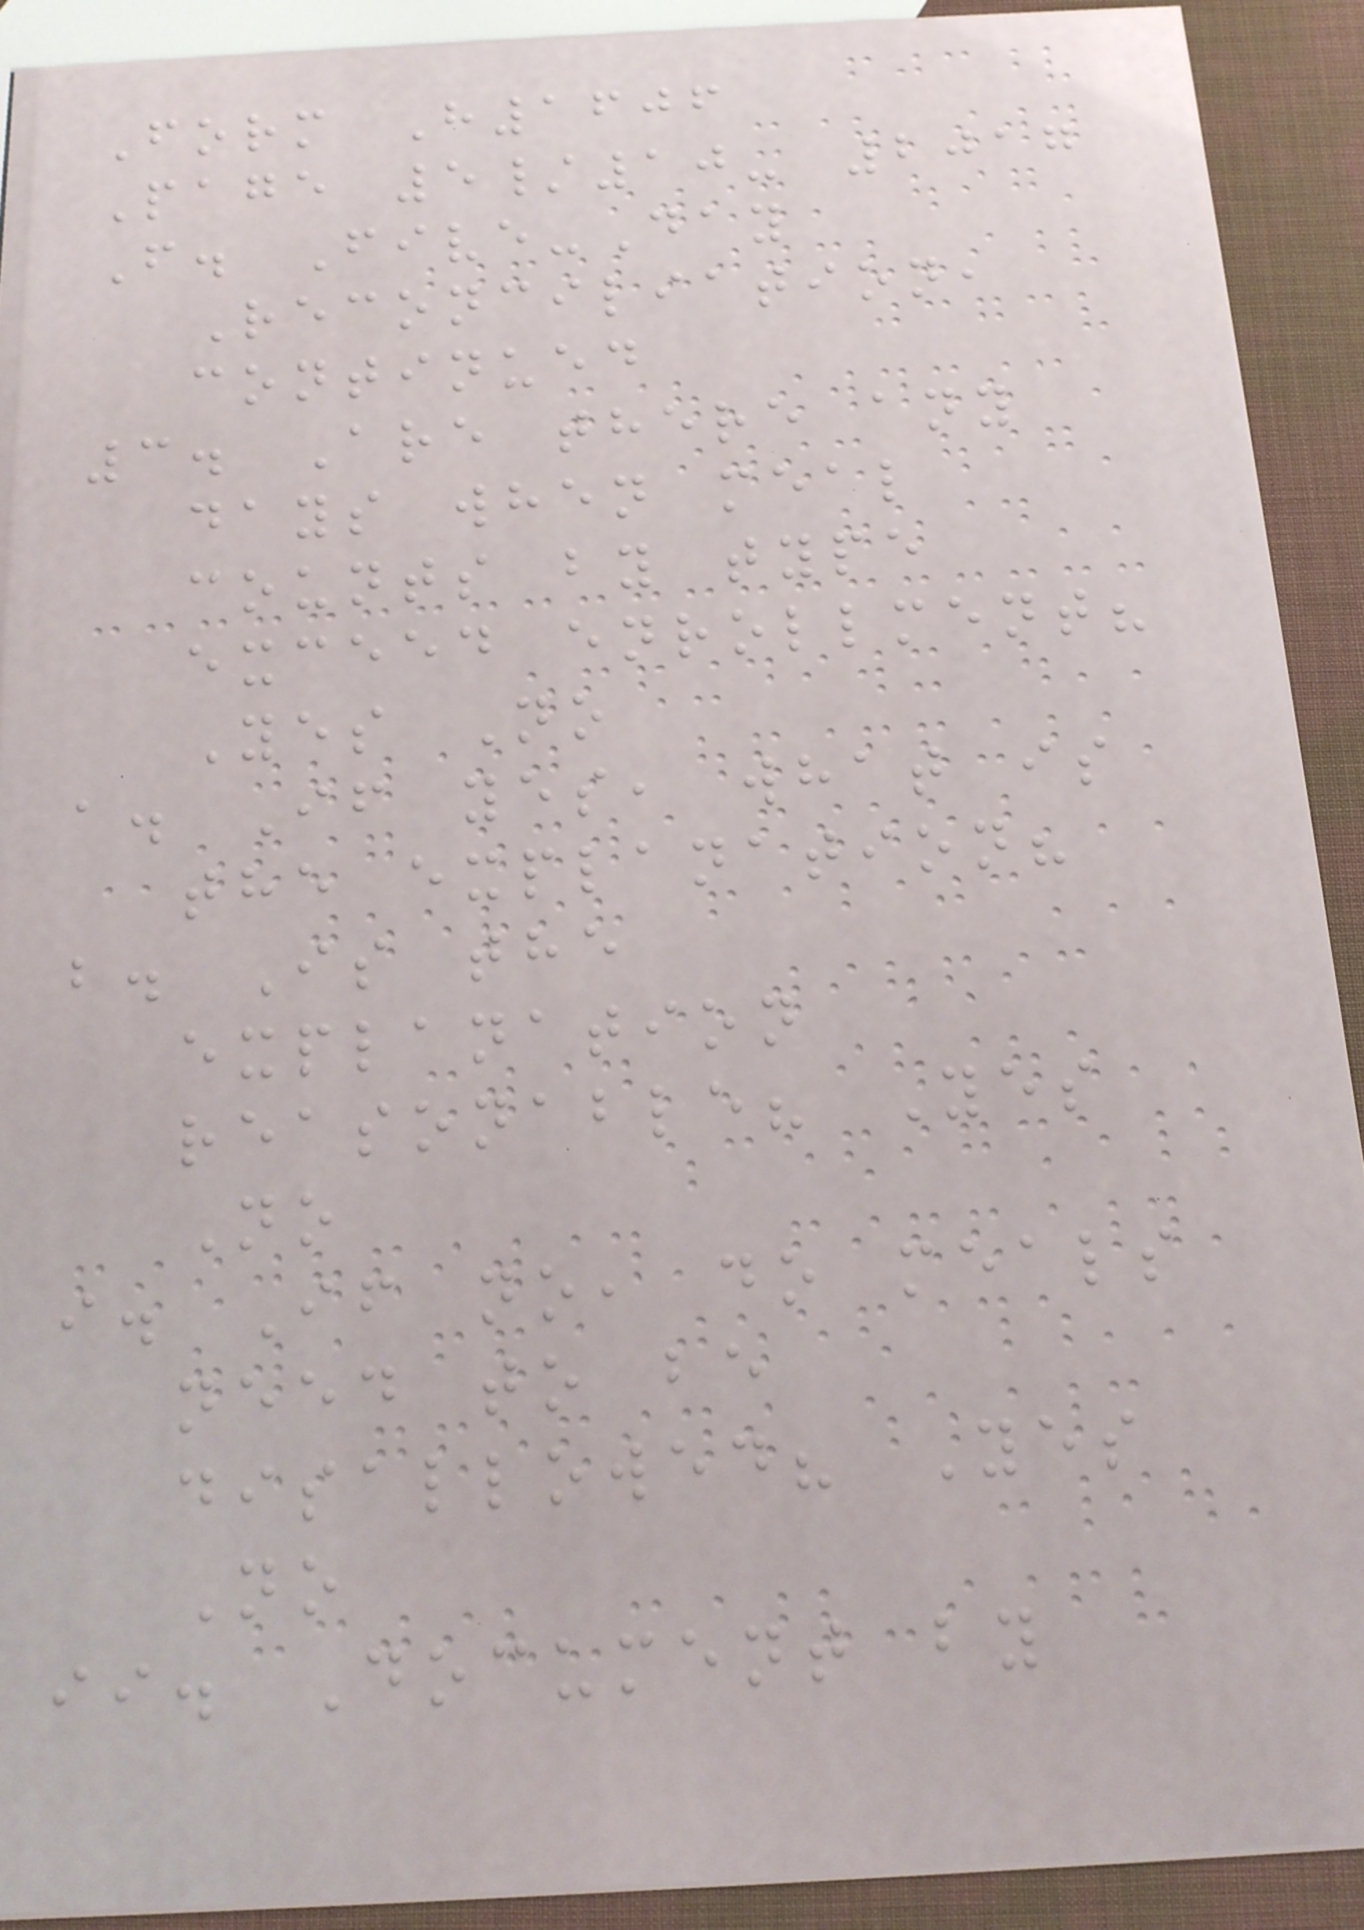Form H1606
Page 5/10- 2017
F. Five-Day
Reconciliation,
continued
3. Are there any
days when meal
counts by type
exceed enrollment?
Yes No
a. If yes, what is
the explanation?
b. Is the
explanation
reasonable? Yes
No
i. If no, do meals
need to be
disallowed? Yes
No
ii. Document by
